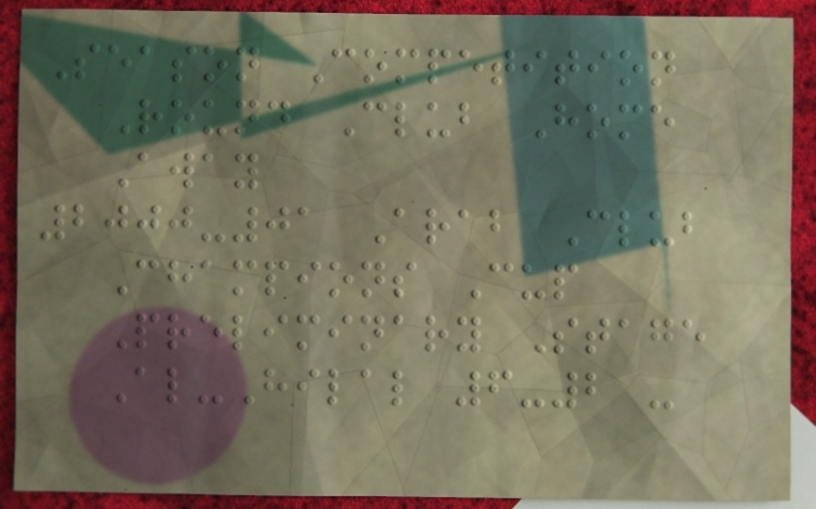Season Competition
Round Club Home
Away
2000-01 Arab Club
Champions Cup
Preliminary Stage
Al-Hilal 6-2 -
